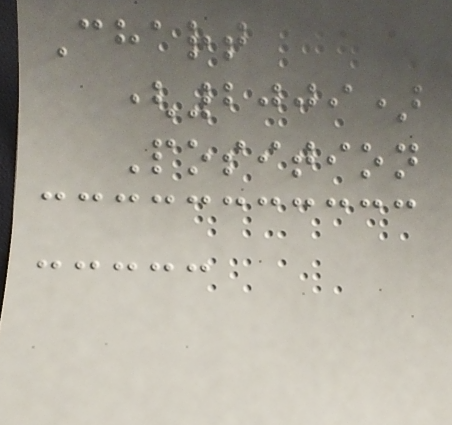Chart
(2009)
Position
